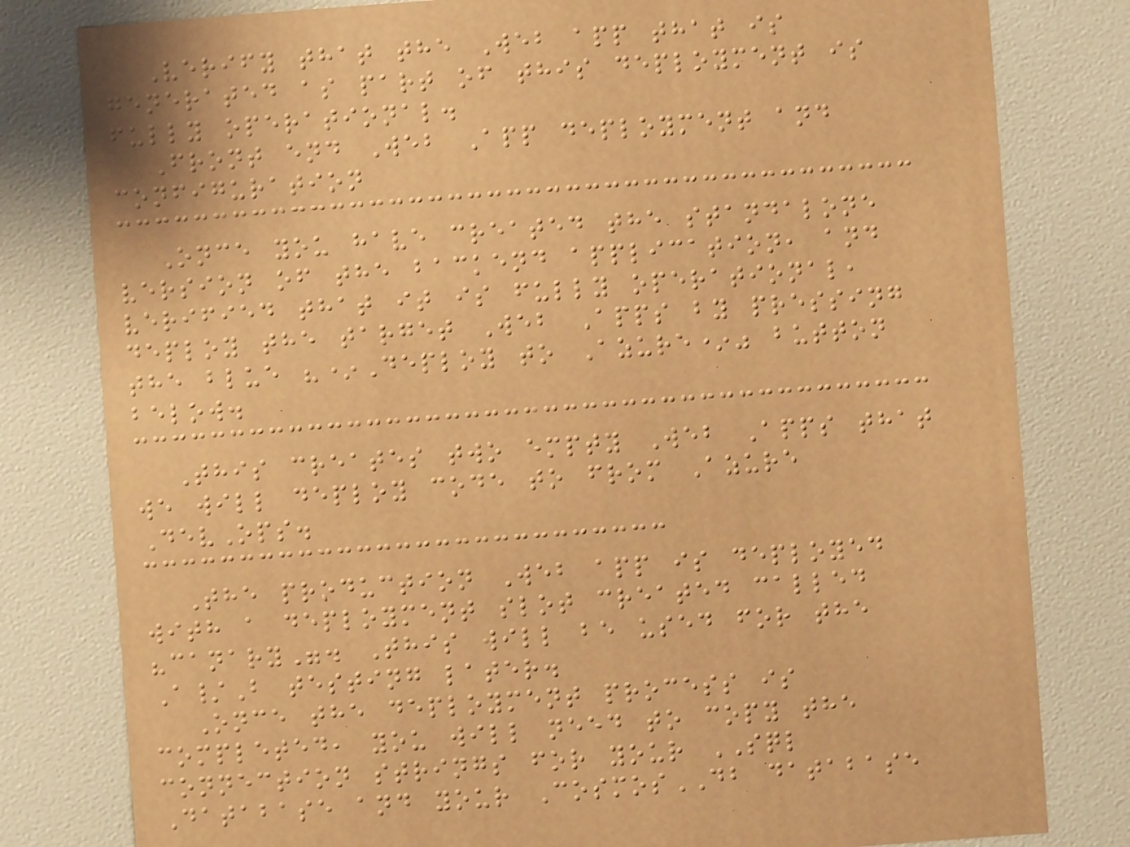Verify that the Web app that is
generated as part of this deployment is
fully operational.
Front end Web App deployment and
configuration
Once you have created the standalone
version of the backend application, and
verified that it is fully operational,
deploy the target Web Apps by pressing
the blue "*Deploy to Azure*" button
below.
This creates two empty Web Apps that
we will deploy code to from Azure
DevOps.
The production Web app is deployed
with a deployment slot created called
"canary". This will be used for the
A/B testing later.
Once the deployment process is
completed, you will need to copy the
connection strings for your SQL
Database and your CosmosDB database
